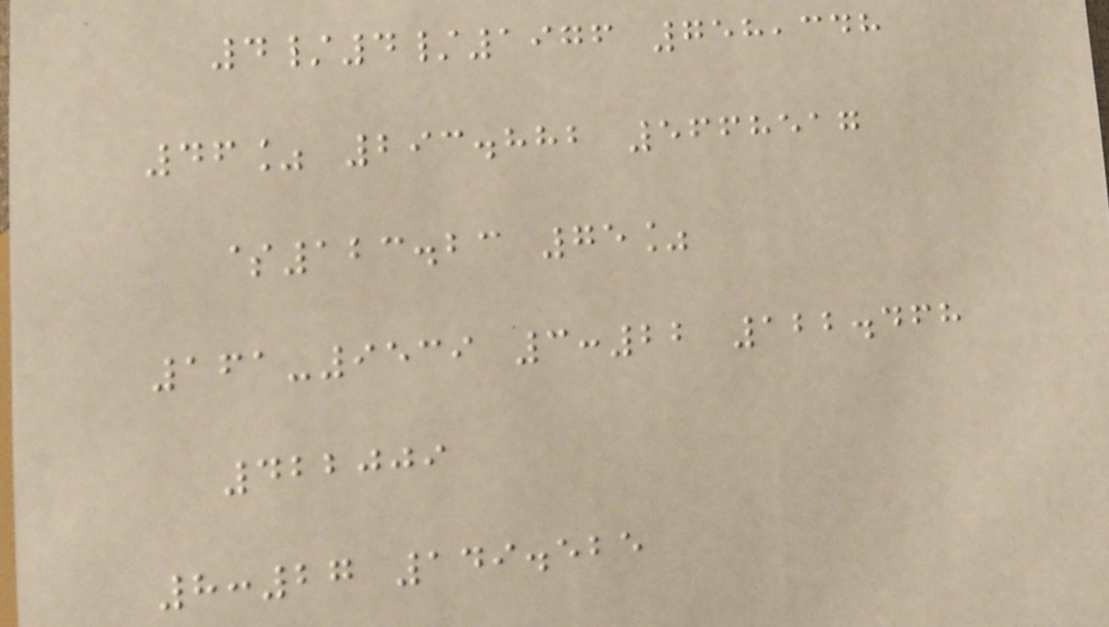4/4/1976 758,348
46% 293.882 5668517
$123.23 75%
161-9539 3:22 122.468
422009
8:27 149.525
